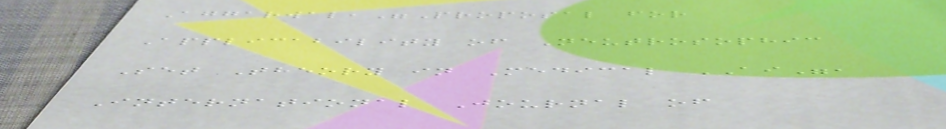Aggarwal,"Proposal for
Applicability of Neutrosophic
Set Theory in Medical AI",
International Journal of
